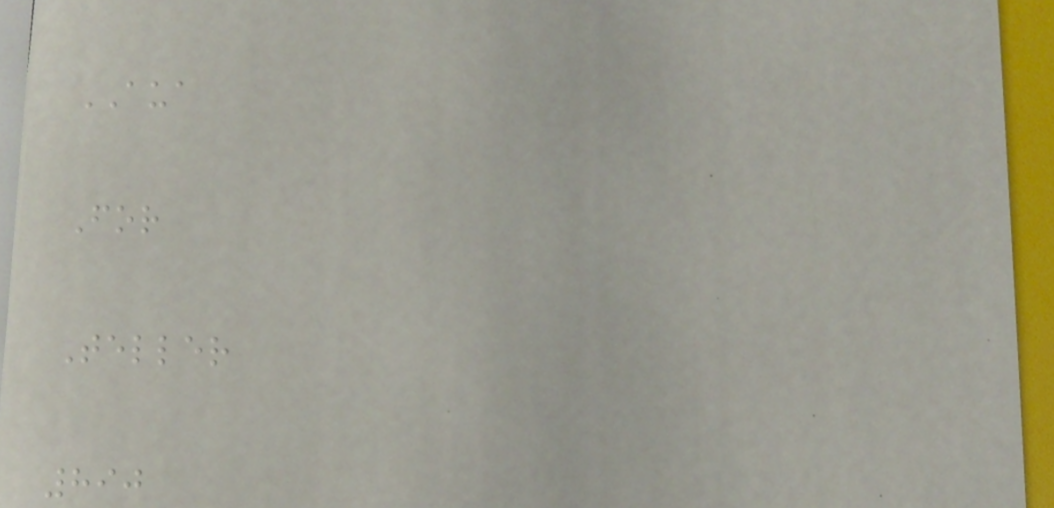AUA
For
Teller
890
